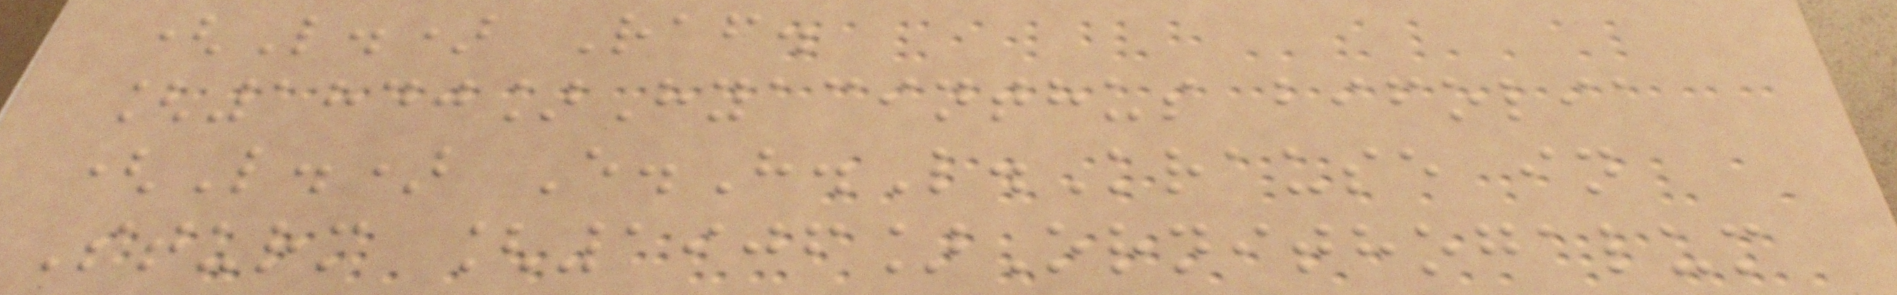(L.) Raf.
[1840]Hyacinthus bifolia
(L.) E.H.L.Krause in
Sturm [1906]Ornithogalum
